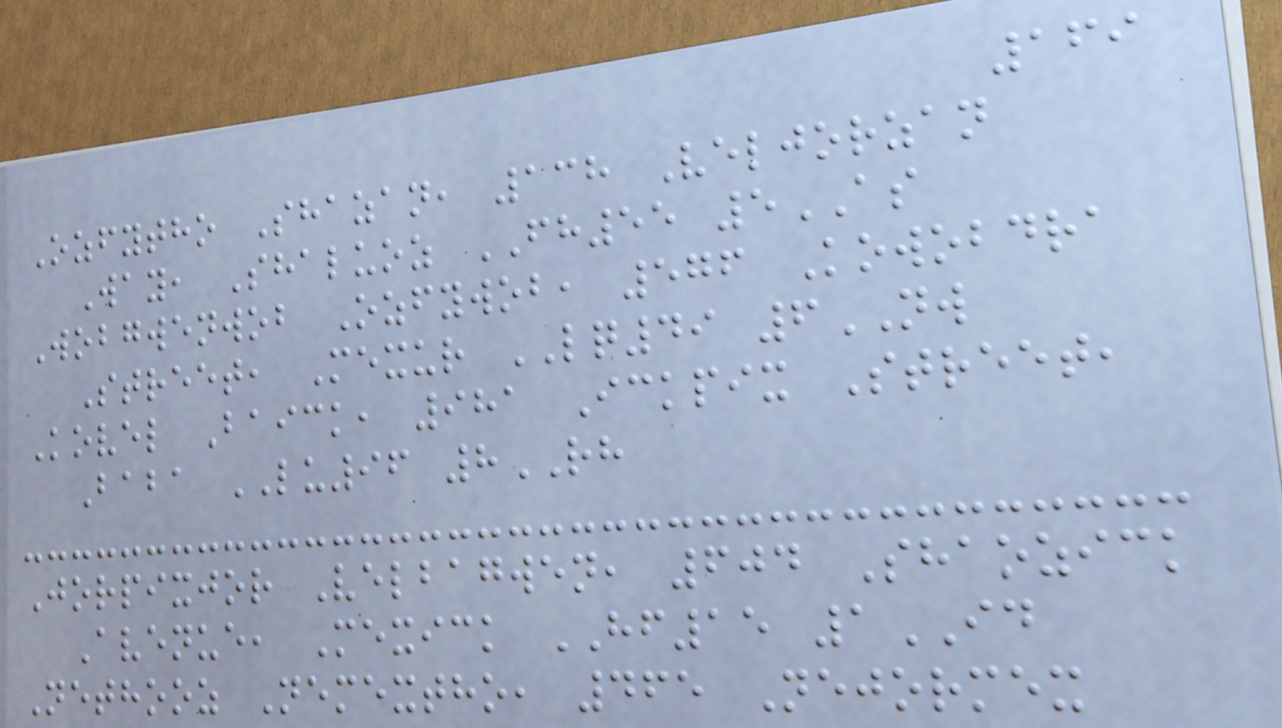169
Ozfytho Shazan, 138 Veljorzan
Way, Shaluoz FH55 5AS
Wobgwenwob Ozfywob, 576 Kowobdra
Street, Mexur LQ49 6NW
Kovel Baick, 981 Ickpix Street,
Baba LU96 8RH
Jorpixjor Velbagwen, 604 Shaozick
Avenue, Mexick HF15 1ID
Nethooz Nemextho, 465 Nejormex
